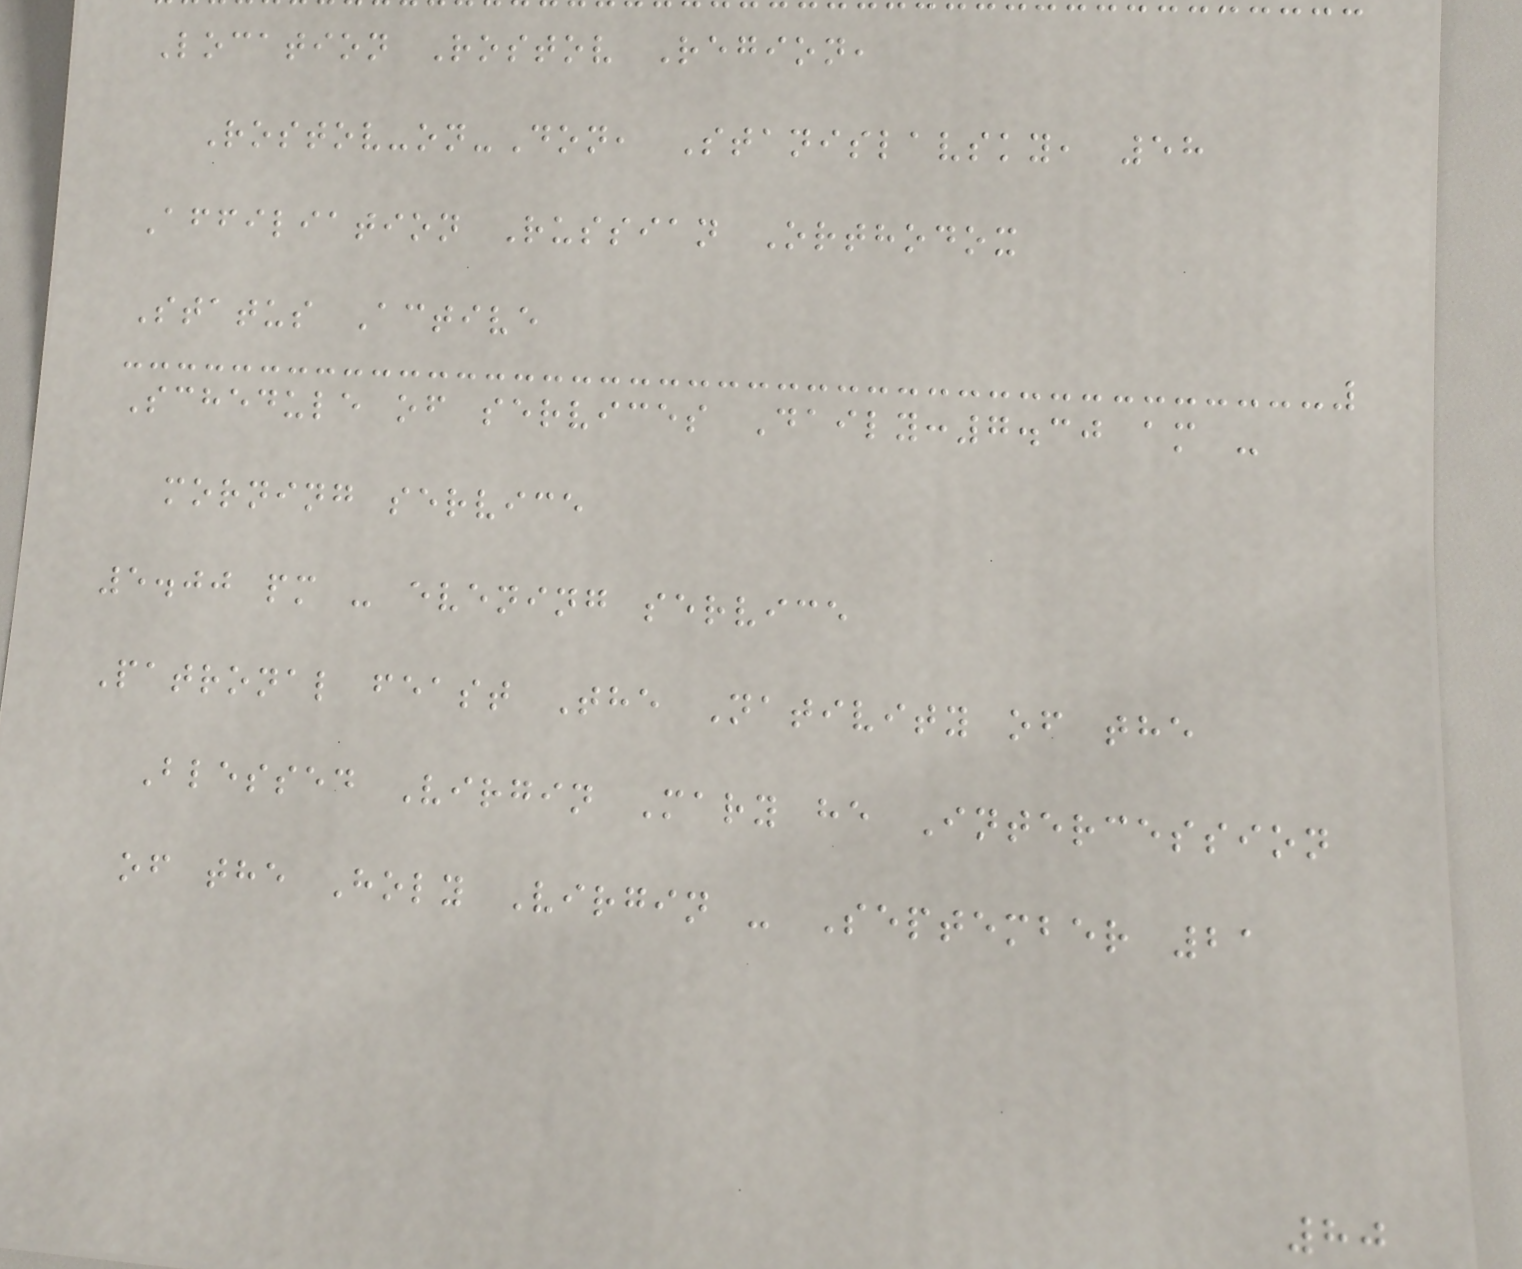Location Rostov Region,
Rostov-on-Don, Stanislavsky, 58
Affiliation Russian Orthodox
Status Active
Schedule of services Daily:7.30 am -
morning service
5.00 pm - evening service
Patronal feast The Nativity of the
Blessed Virgin Mary he Intercession
of the Holy Virgin - September 21
80
